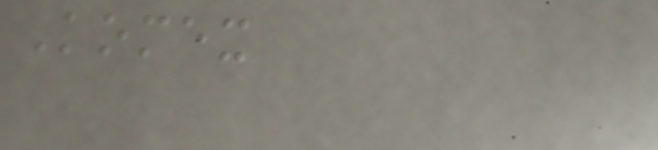Komex
